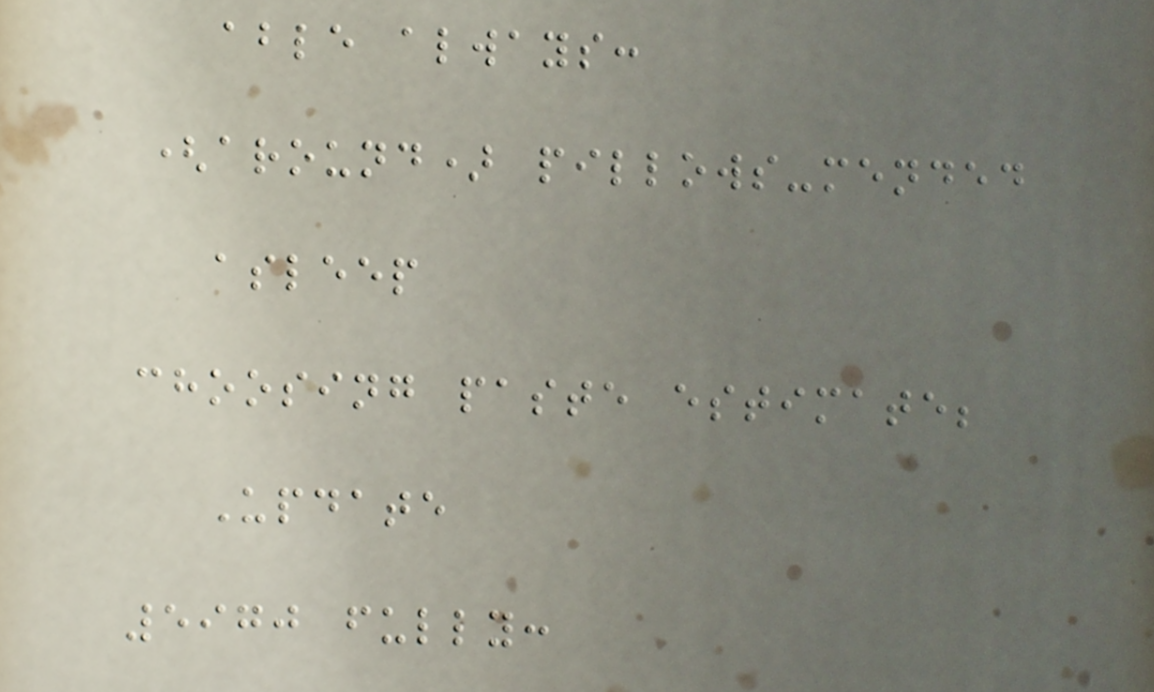able always:
(around) pillows-mended
asleep
choosing paste estimate;
Update
5970 fully:
